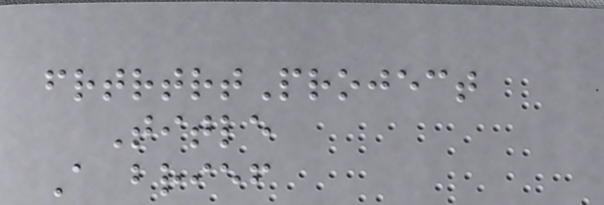frtrtrtProject
Title
A brief
